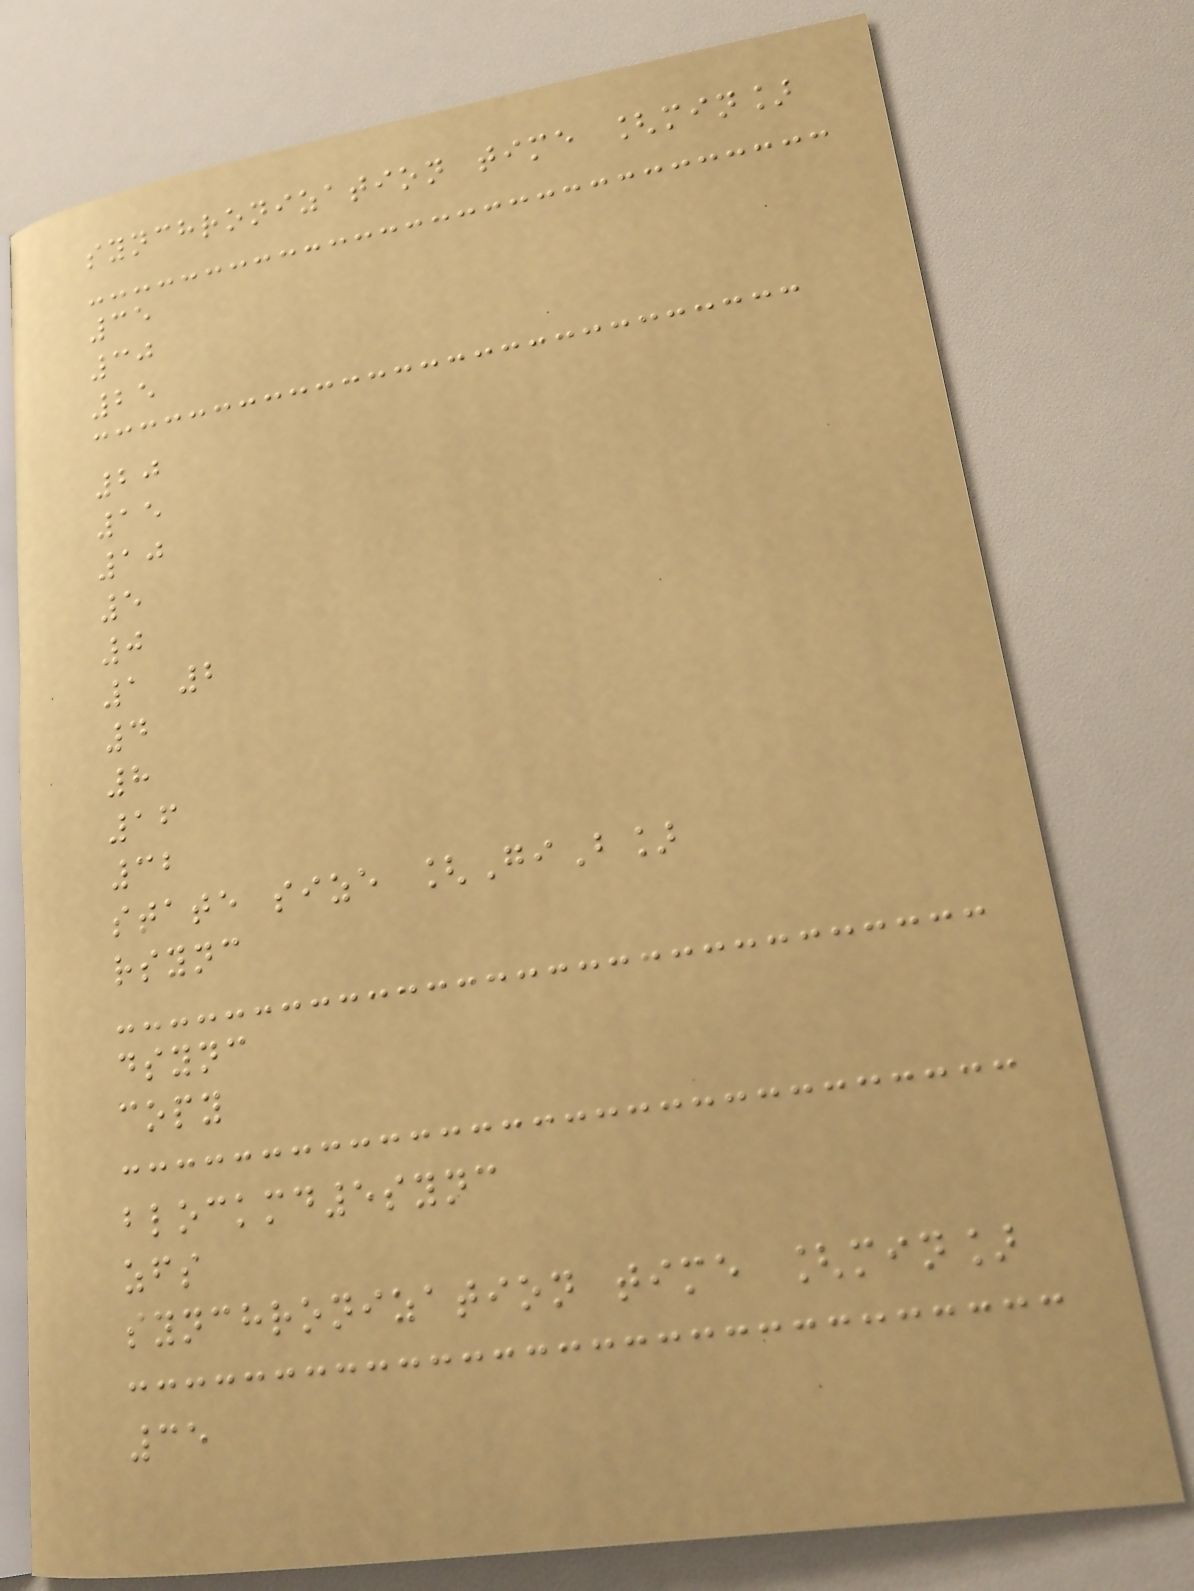synchronization time [min]
35
30
25
20
15
10
5
0
1 2
4
8
16
32
state size [GiB]
rsync
dsync
copy
blockmd5sync
zfs
synchronization time [min]
35
